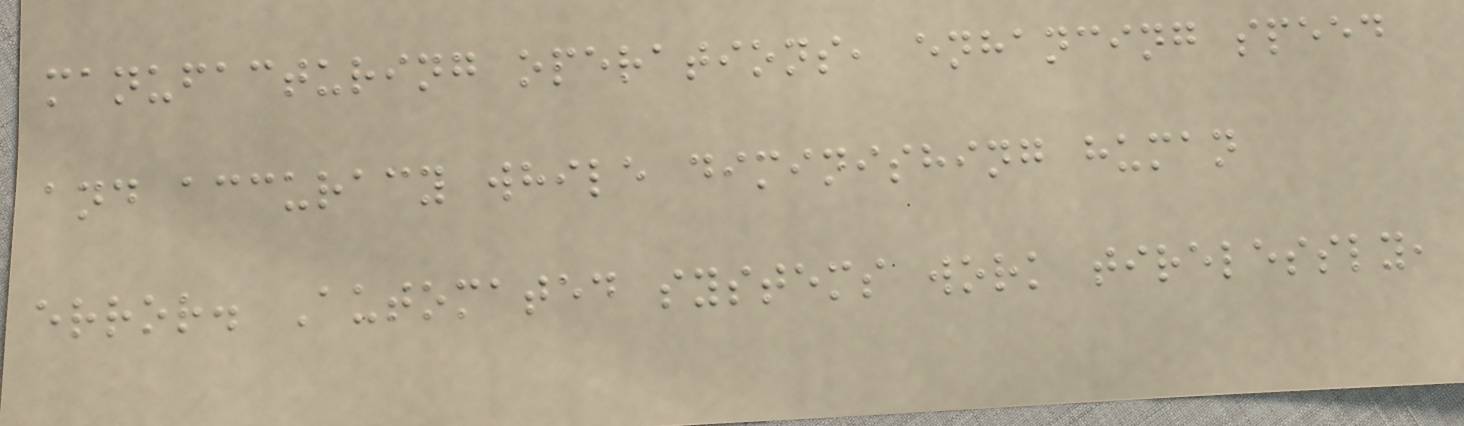manufacturing operations, enhancing speed
and accuracy while diminishing human
error. Automated systems work tirelessly,
